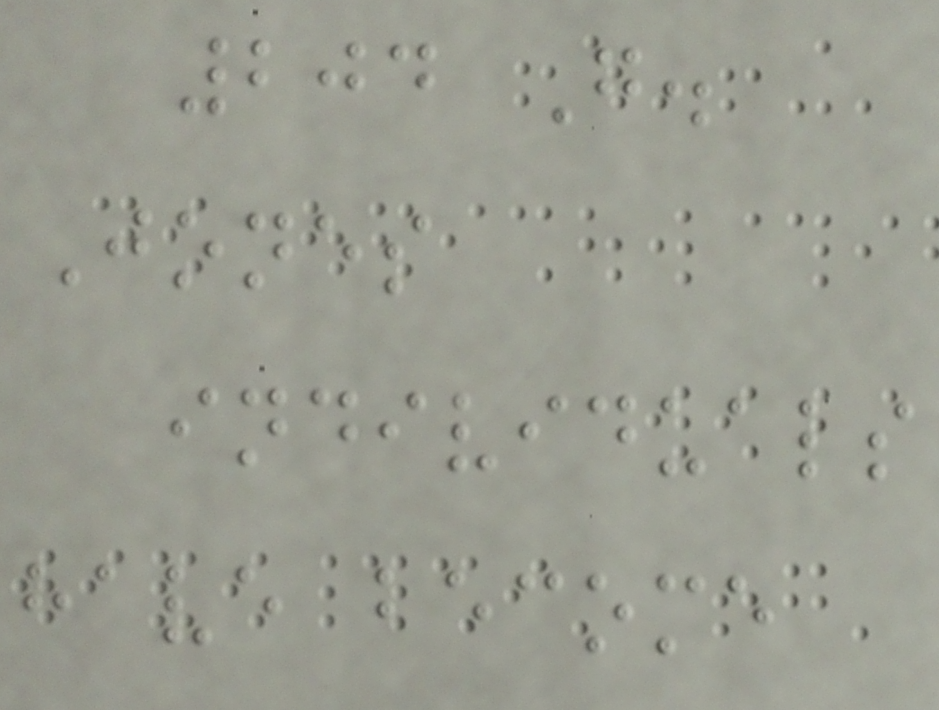204 G.
Jones
individuals
have become
